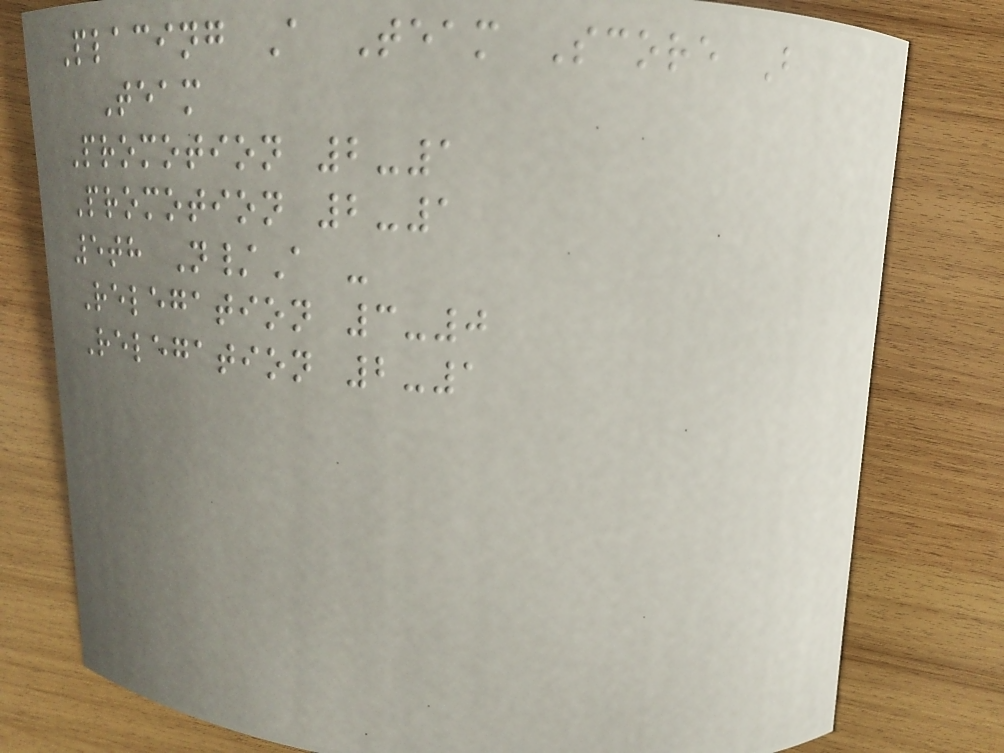Placing A Team Score B
Team
Promotion 2-1
Promotion 2-1
5th N/A -
Relegation 3-0
Relegation 2-1
